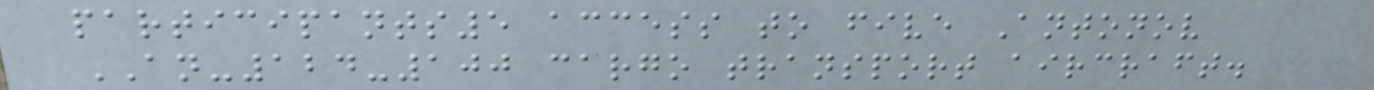participants5 access to five Antonov
AN-124-100 cargo transport aircraft.
